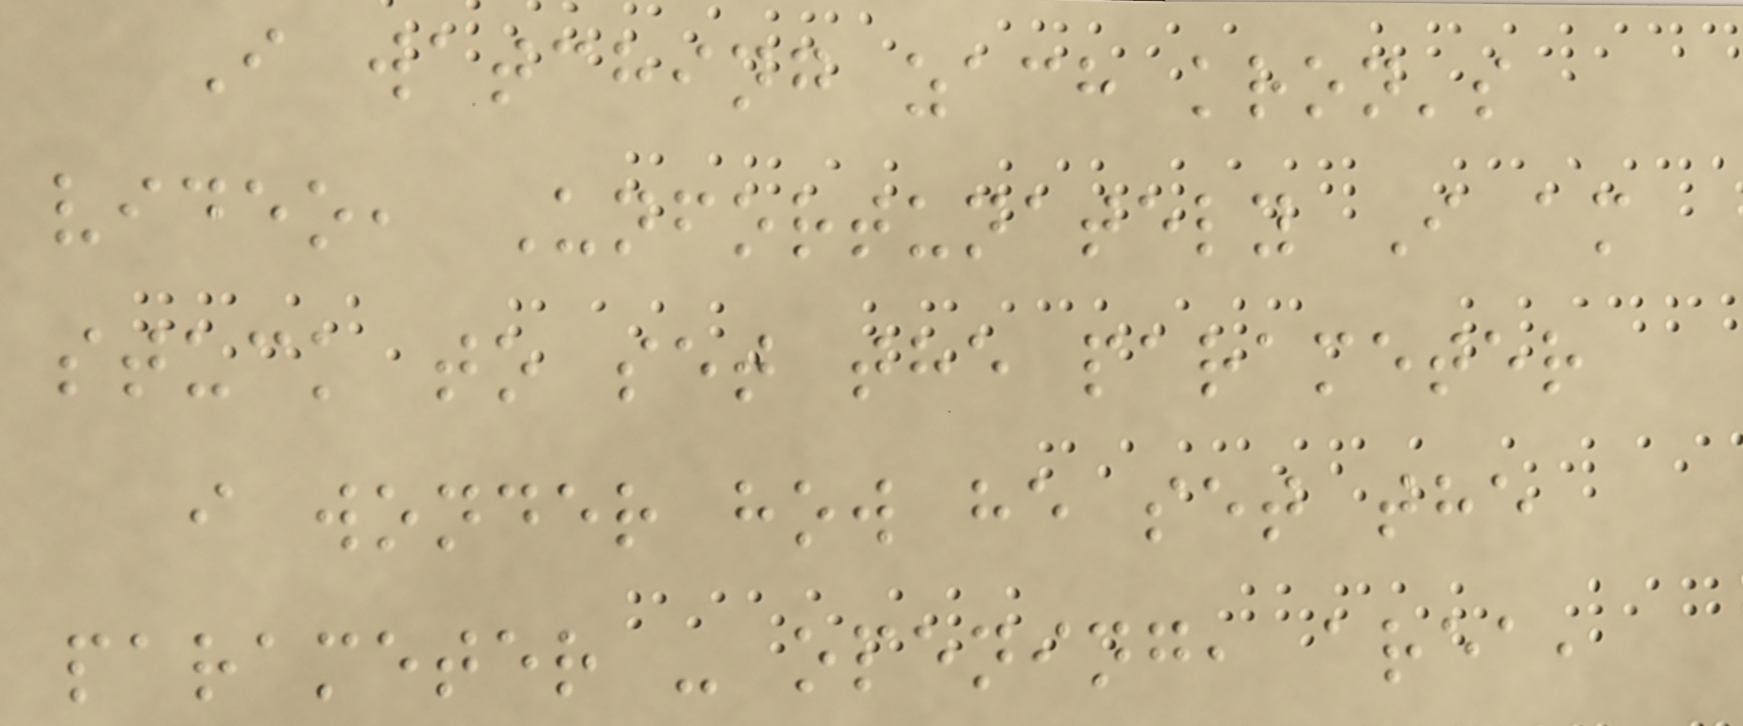I watching zach kron's
video, Unfortunately I am
stuck to set the parameter
i wonder how he set the
parameter - opening, area,
